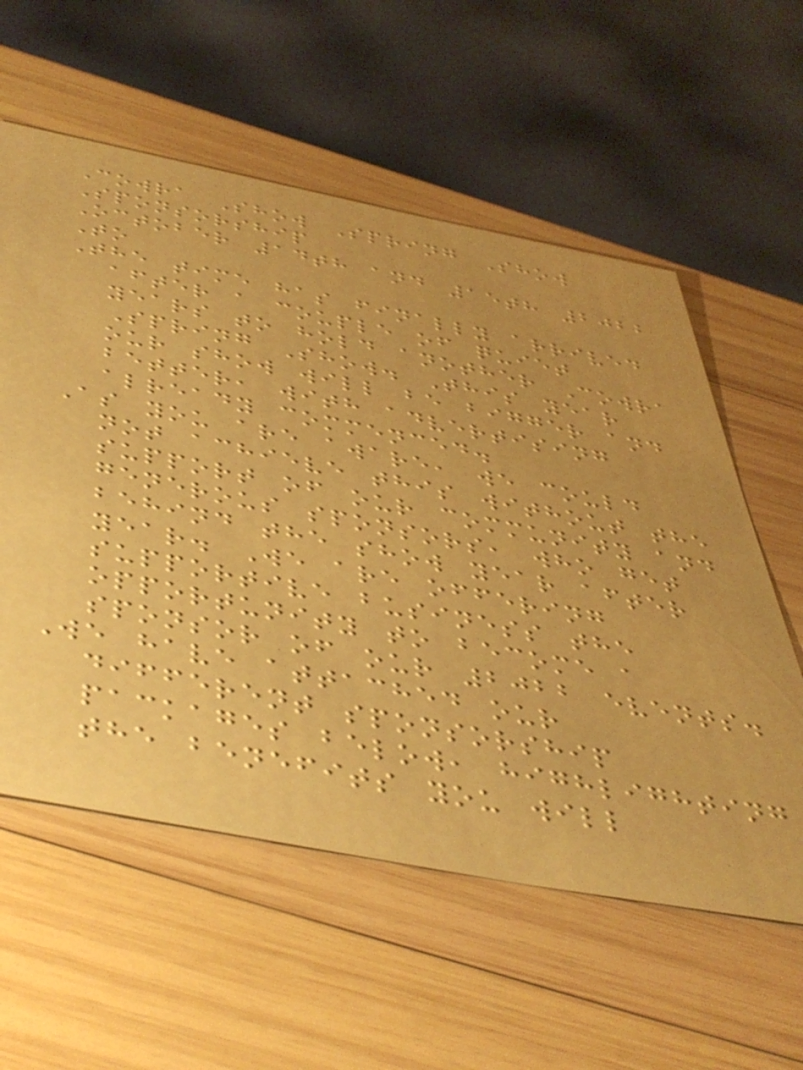Cowra Show Spring Show
Sponsorship
October 14th and 15th 2022
To
The time has finally arrived
after a couple of quiet
years to hold another Cowra
Spring Show. This year
our show will be bigger and
better, with advertising
already commenced.
As you are aware, we could
not achieve this without the
support of our community and
generous sponsors, who get
behind the show year after
year. We are offering
supportive business the
opportunity to become a
sponsor of our 2022 events.
We have attached our
different sponsorship
packages below, highlighting
the benefits you will
